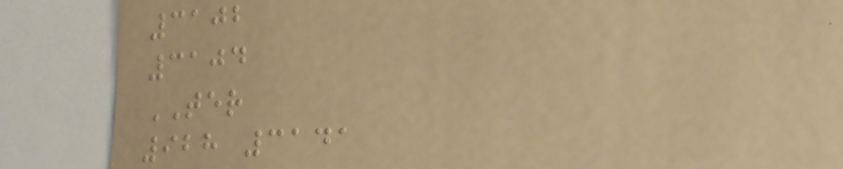3102
3104
TER
928 3141
